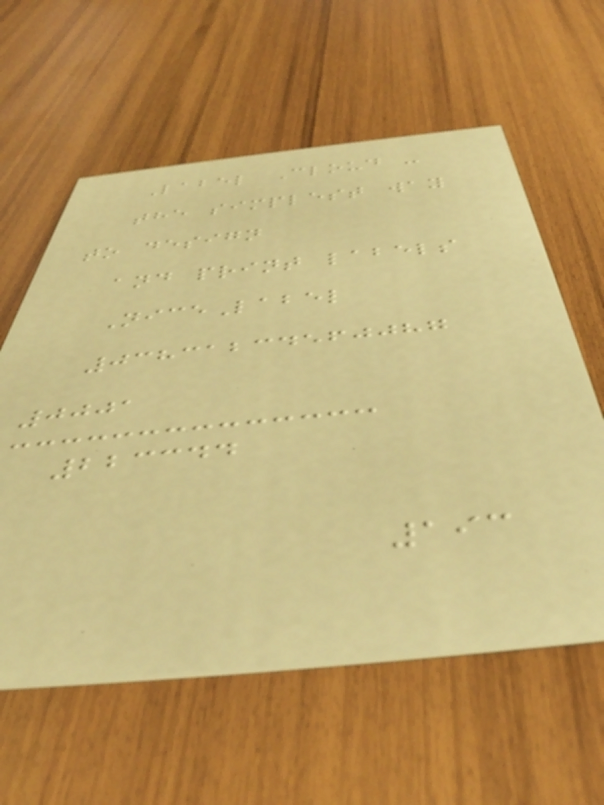Label Cloud -
the simplest way
to design
and print labels
NiceLabel
03831234560087
0001
223344
193
